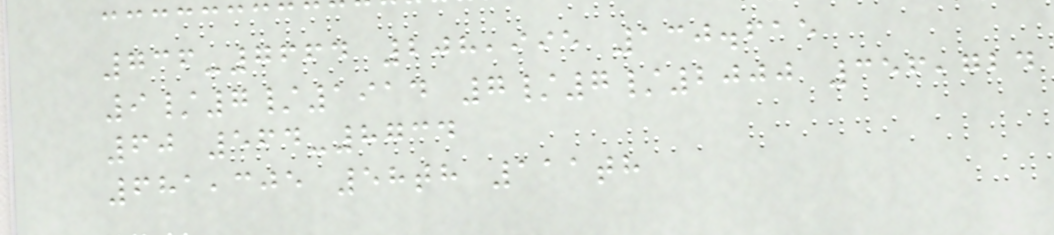736-7664 208,995 130.615
9/7/1914 7/7/2000 356,724
60 564-8734
681,305 58th 111th
